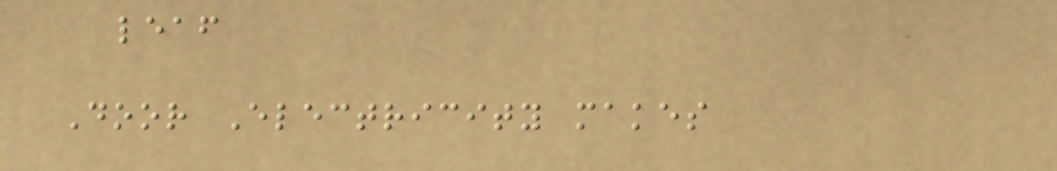leaf
Door Electricity makes
